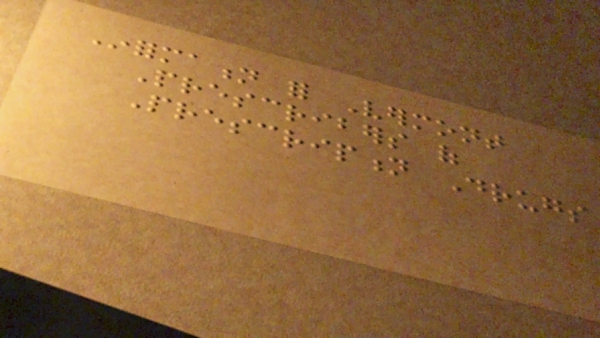Information for Vermont
Prescribers of
Prescription Drugs
